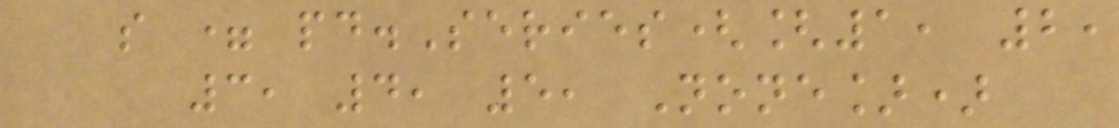s = pd.Series([1, 2,
3, 4, 5, None])
